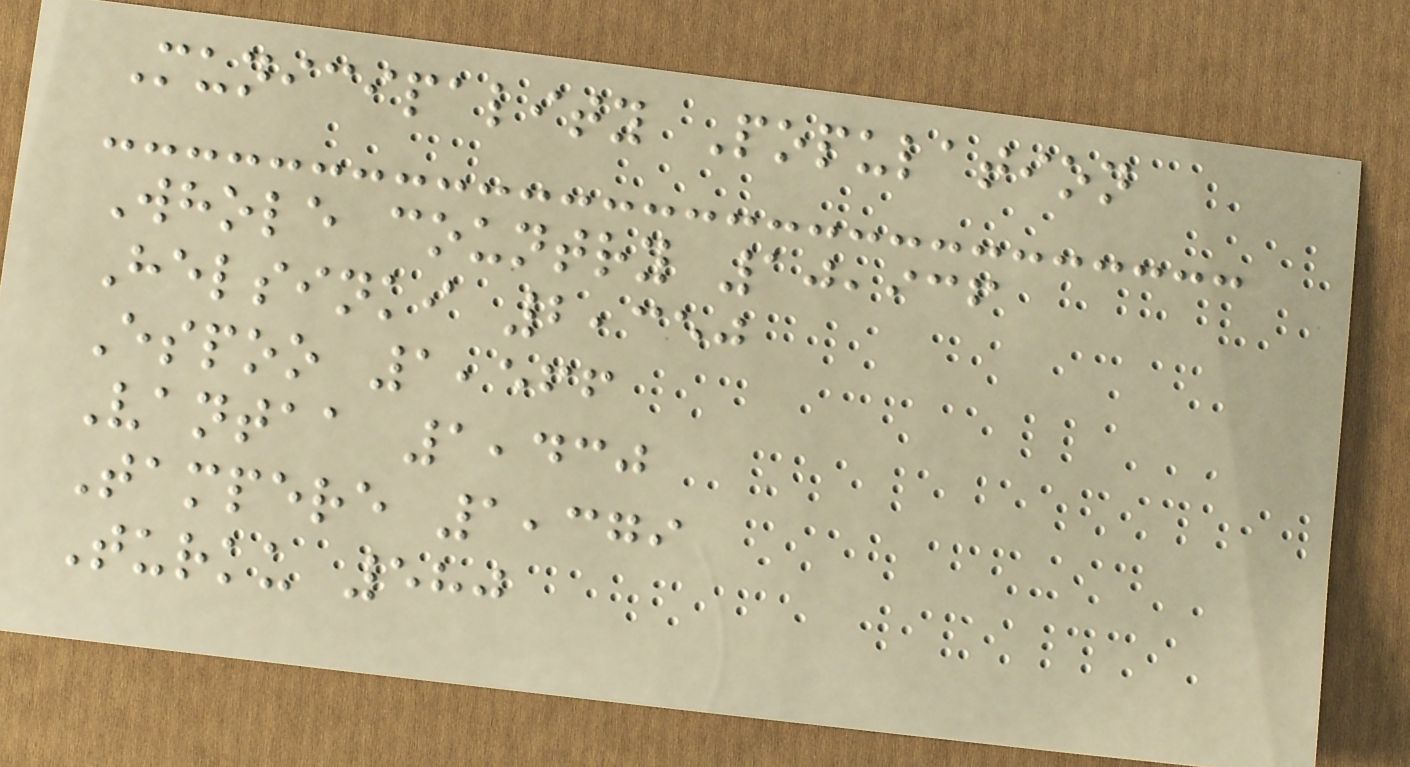Municipality Population
Whole country 10,936
Helsinki 2,350
Espoo 1,566
Vantaa 1,430
Tampere 1,379
Turku 580
